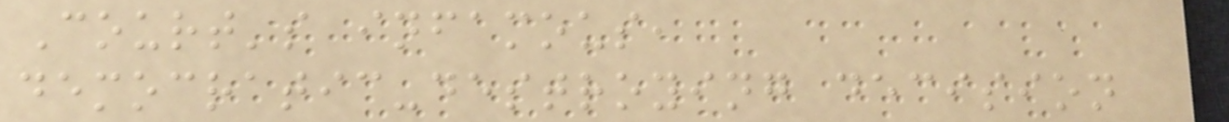Court's infamous,
democratic-destroying decision
